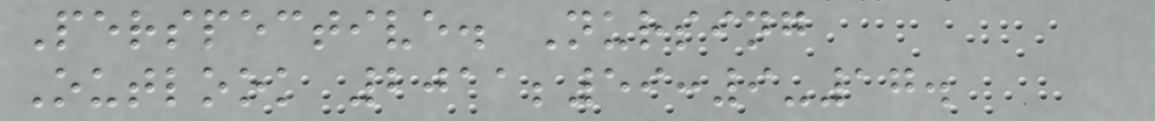Perspective. Nursing
Outlook 2011;59:9-17.
